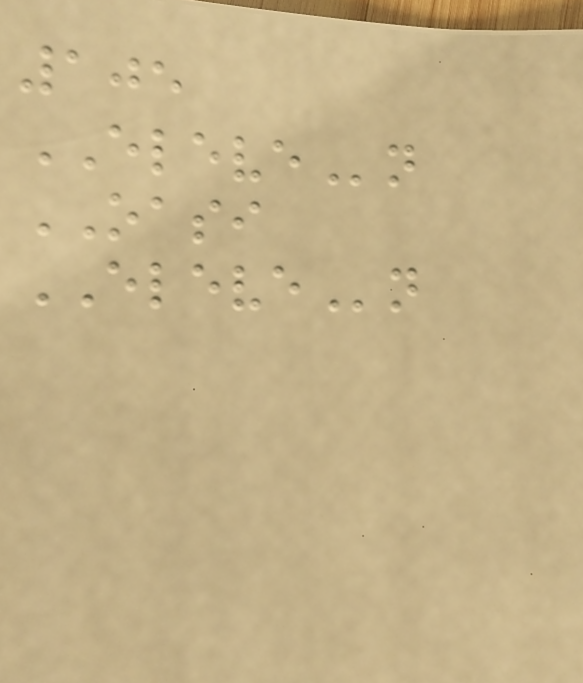105
ELEVEn
OASI
ELEVEn
